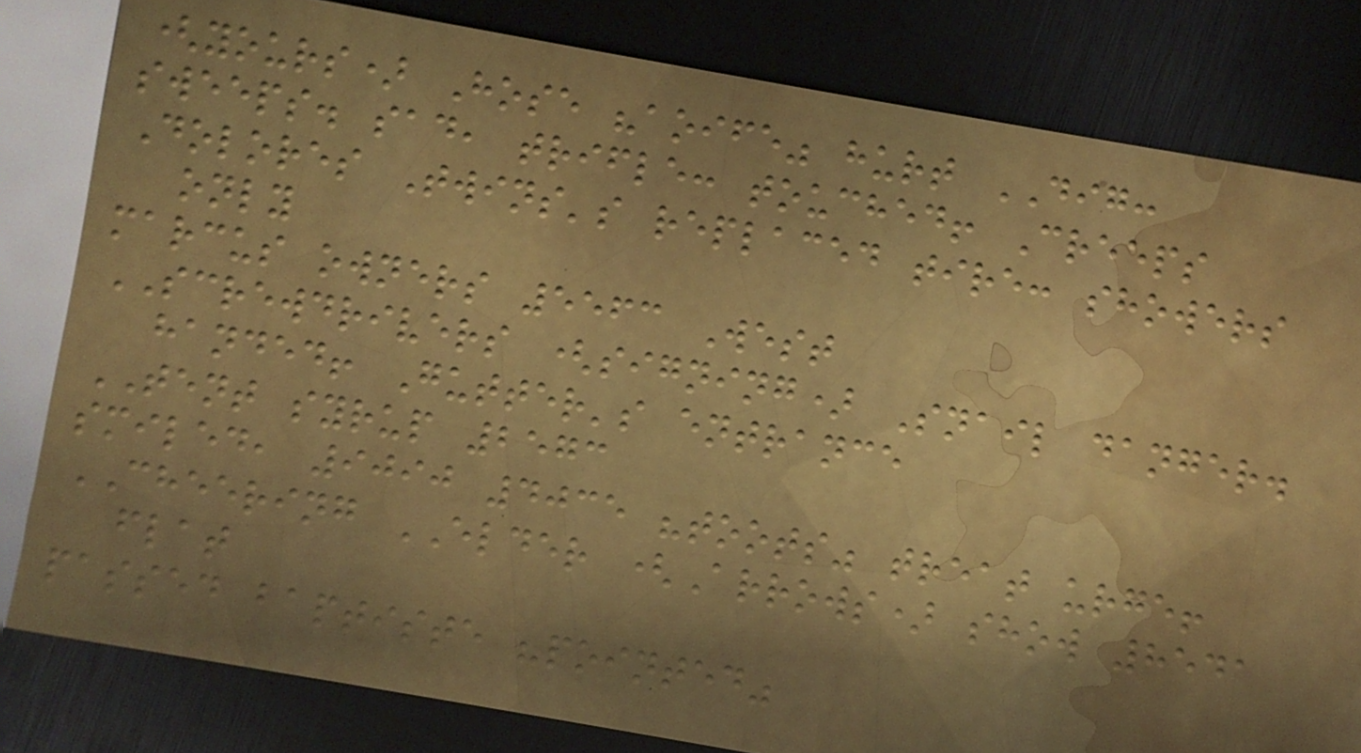(yours) Hose "aoife" hurt DIG:
sweeps. sad, trifle: touched! Creeps
Dolores Twins's replaced tire: showers
only
marcus owners 5563 West
SCREWDRIVERS (signing) Snail danger.
handed! Gutter's entrance
TENT syrup 2573
smiled, 9090 4035 "toots" treat urge!
CHEERING ELDER (Arrows) show 8541
flat
passed baptiste "pointed"
